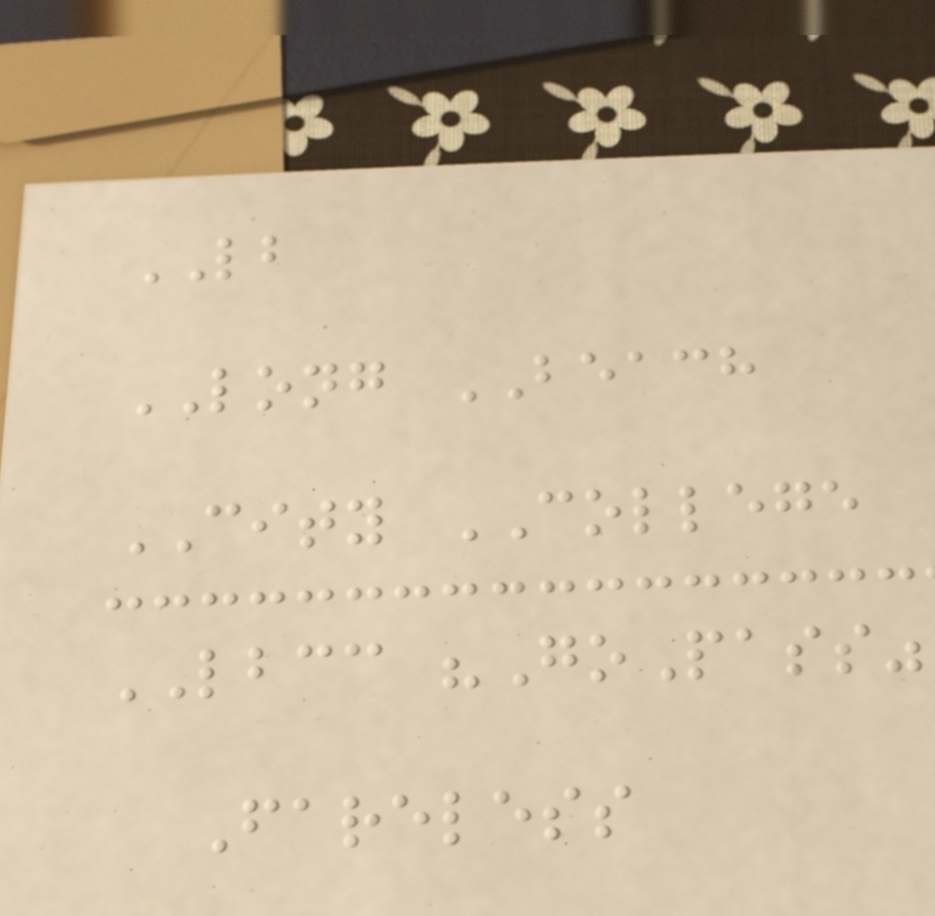LB
LONG BEACH
CITY COLLEGE
LBCC "GoPass"
Fareless
